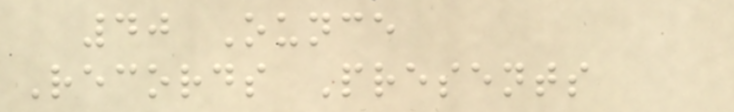40 Ounce
Records Presents
